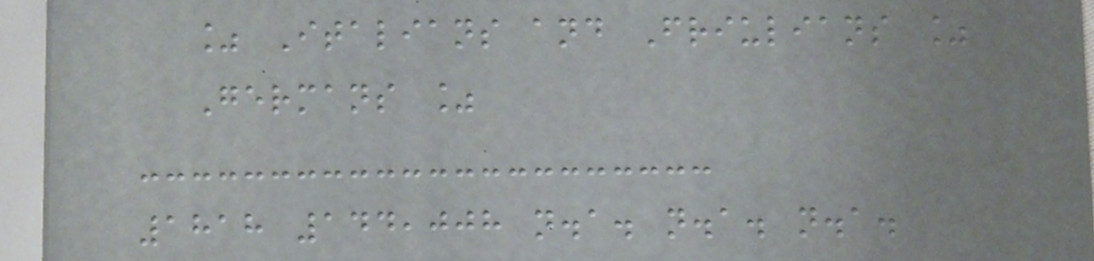% Italians and Friulians %
Germans %
1818 144,008 n.a. n.a. n.a.
